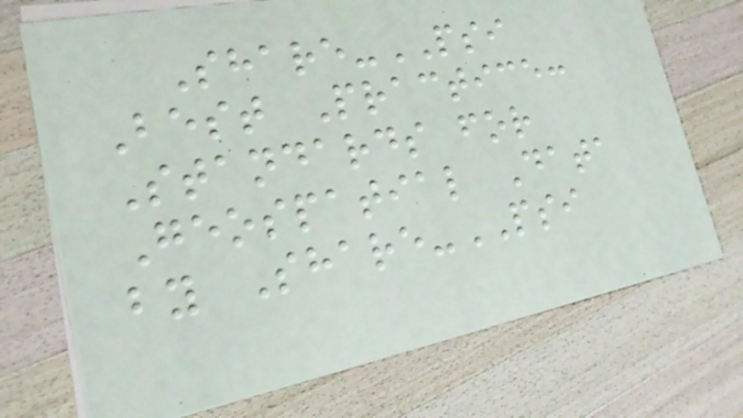Share-PSI
Best Practice:
Standards for
Geospatial Data
by Share-PSI
